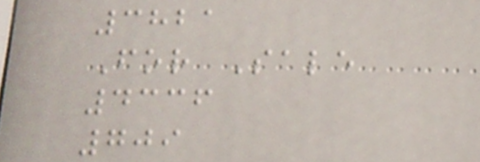3821
For Sale
4336
709
